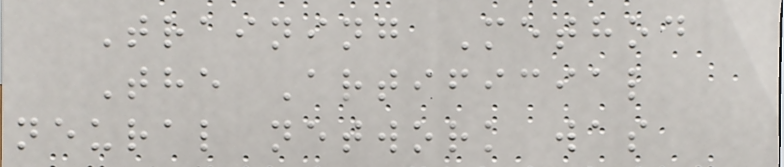Training Method
The Artificial
neural network was
